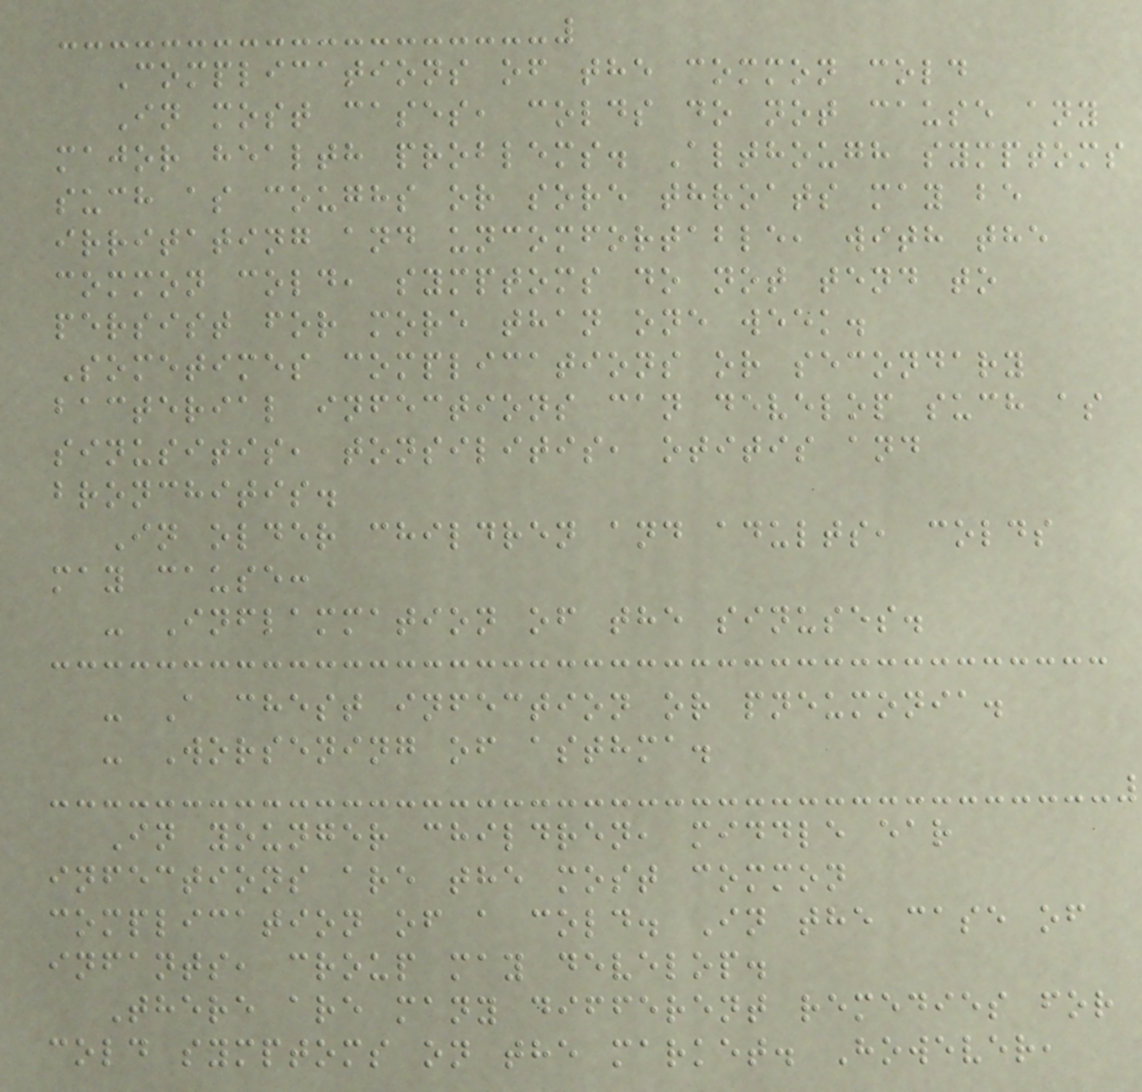Complications of the common cold
In most cases, colds do not cause any
major health problems. Although symptoms
such as coughs or sore throats may be
irritating and uncomfortable, with the
common cold, symptoms do not tend to
persist for more than one week.
Sometimes complications or secondary
bacterial infections can develop such as
sinusitis, tonsilitis, otitis and
bronchitis.
In older children and adults, colds
may cause:
- Inflammation of the sinuses.
- A chest infection or pneumonia.
- Worsening of asthma.
In younger children, middle ear
infections are the most common
complication of a cold. In the case of
infants, croup may develop.
There are many different remedies for
cold symptoms on the market. However,
